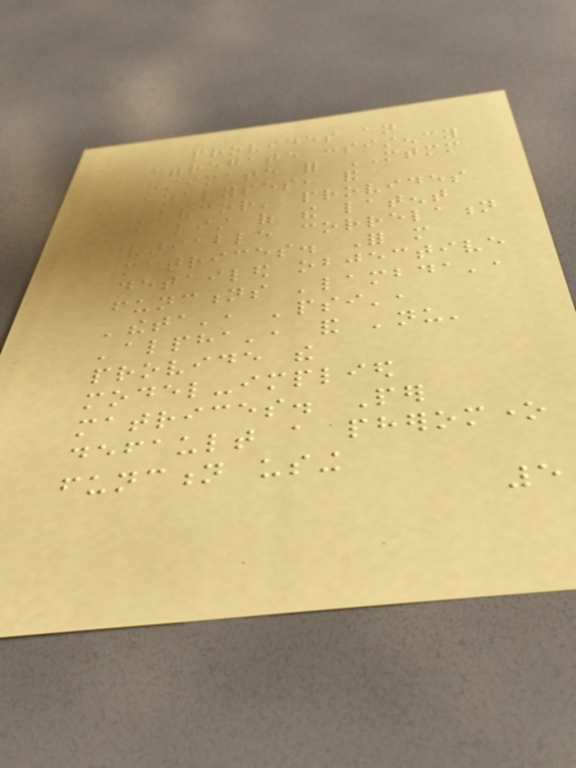provides an
aggregate consistency
estimate for MTMM
analyses, and
'lvcor' provides
a list of the latent
variable correlation
matrices. For more
detailed objective
functions 'lambda',
'theta', 'psi',
'alpha', and 'nu'
provide the
model-implied
matrices. Per
default a pheromone
function using
5
